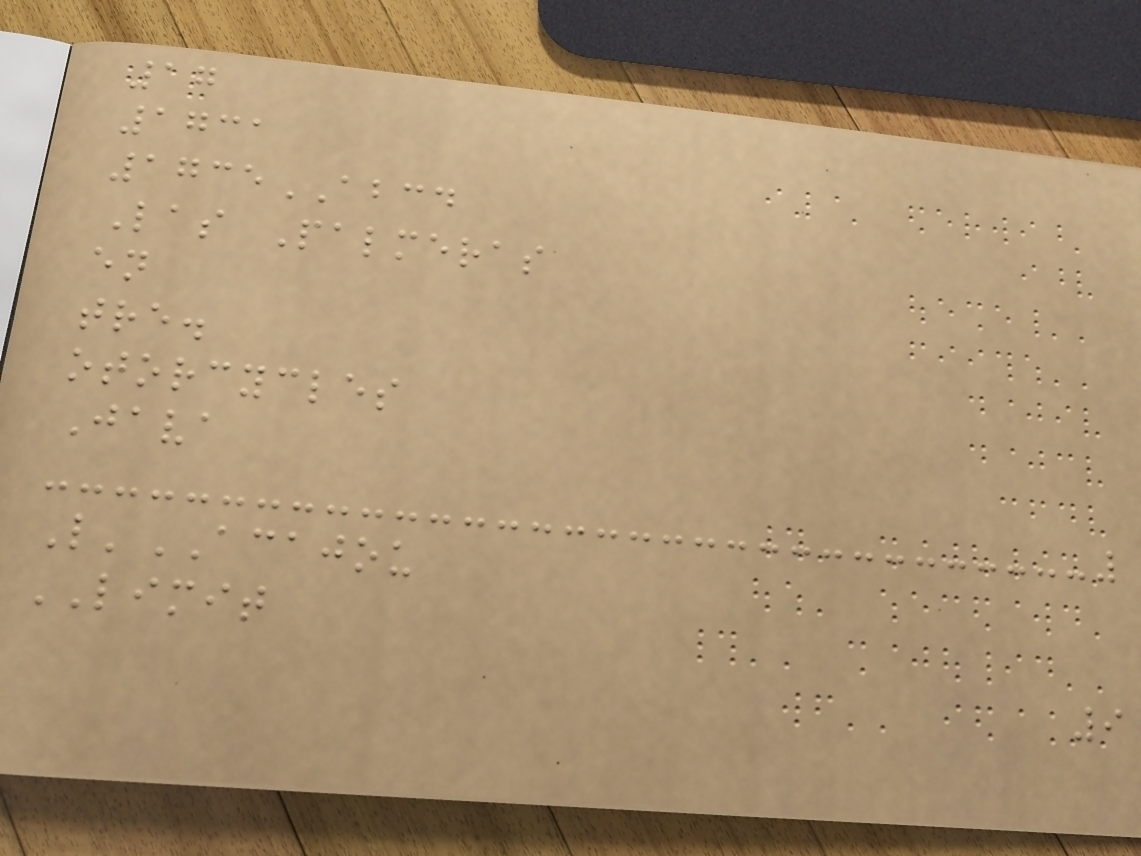17
1731
1735ABCD
Las Palmeras
en
tre.
otorcycles
Java
L'ACAJOU
LIMIT
9
